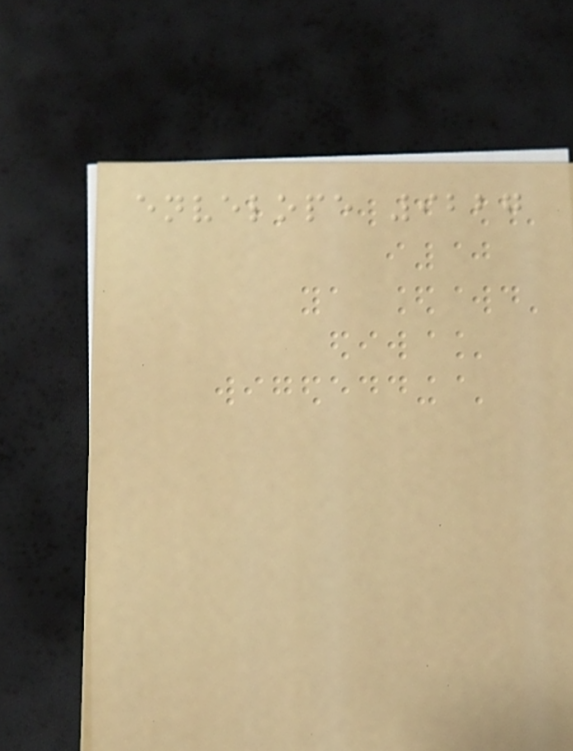envelope 9227
